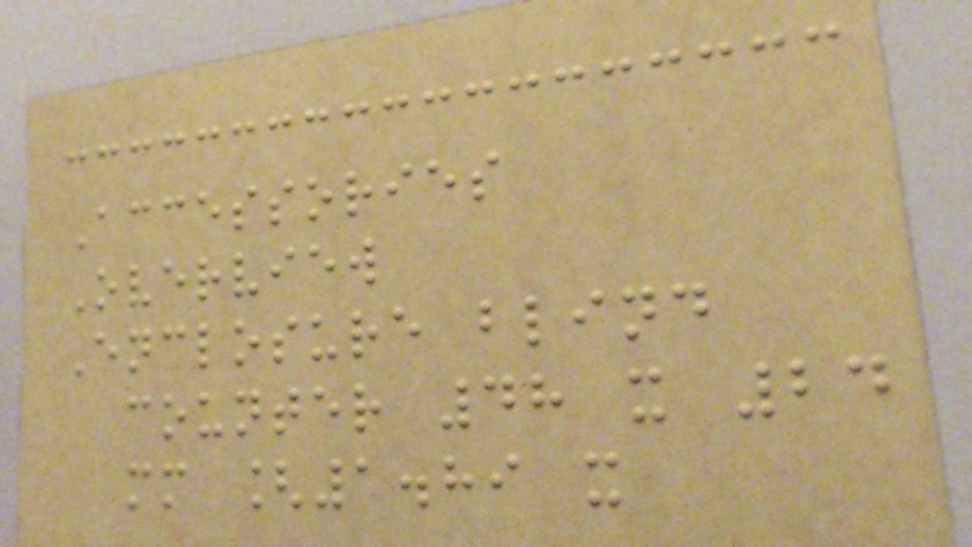Accessories
Overview
Enclosure blind
counter 48 x 24
mm [1.89 x
